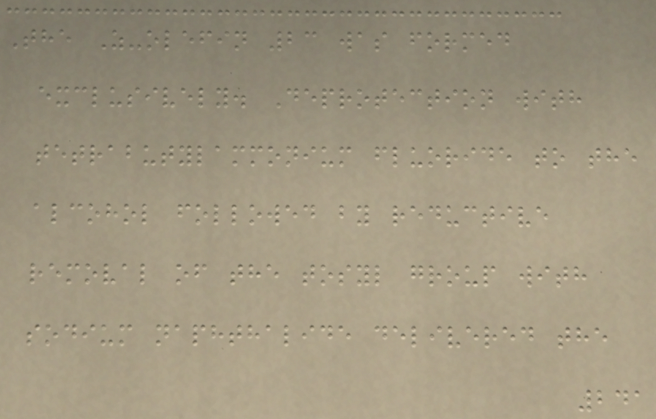The Z-olefin 23 was formed
exclusively. Deprotection with
tetrabutylammonium fluoride to the
alcohol followed by reductive
removal of the tosyl group with
sodium naphthalide delivered the
241
